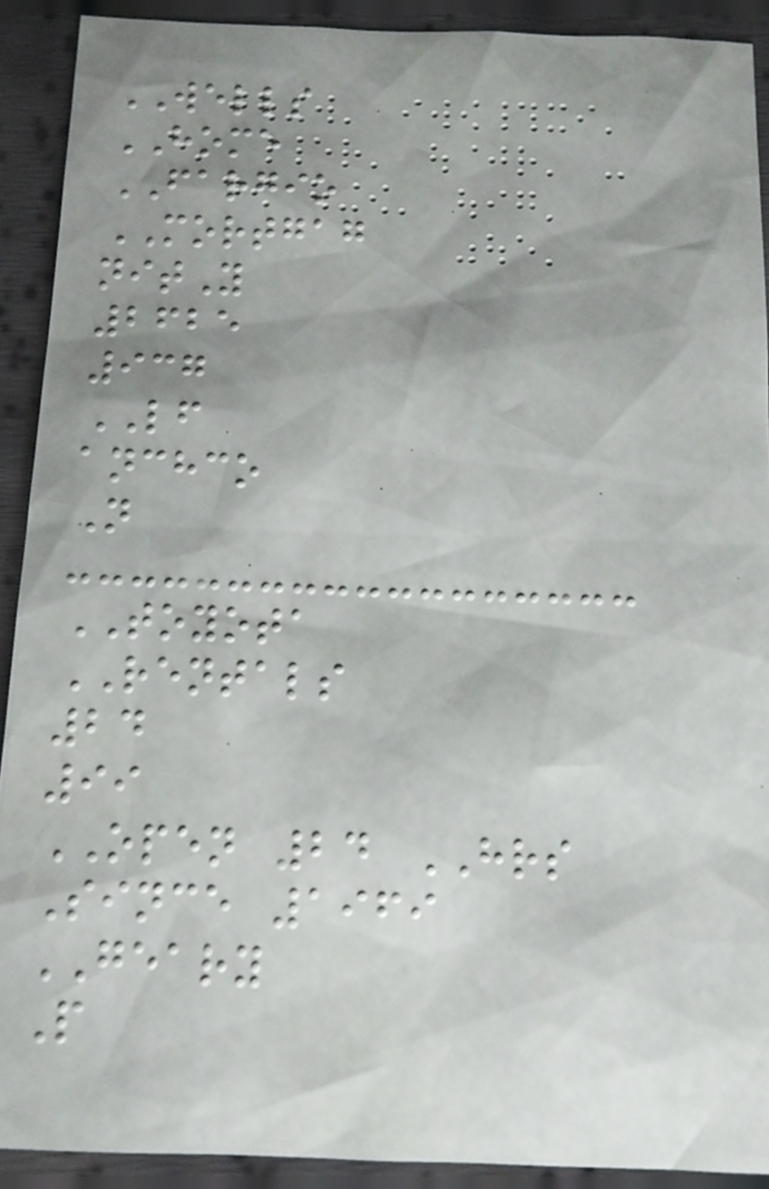WELLS
HOME
FARGIO
MORTGAG
nitY
2625
937
LF
anchco
N
TOYOTA
RENTALS
24
99
OPEN 24 HRS
Since 1969
GEARY
P
